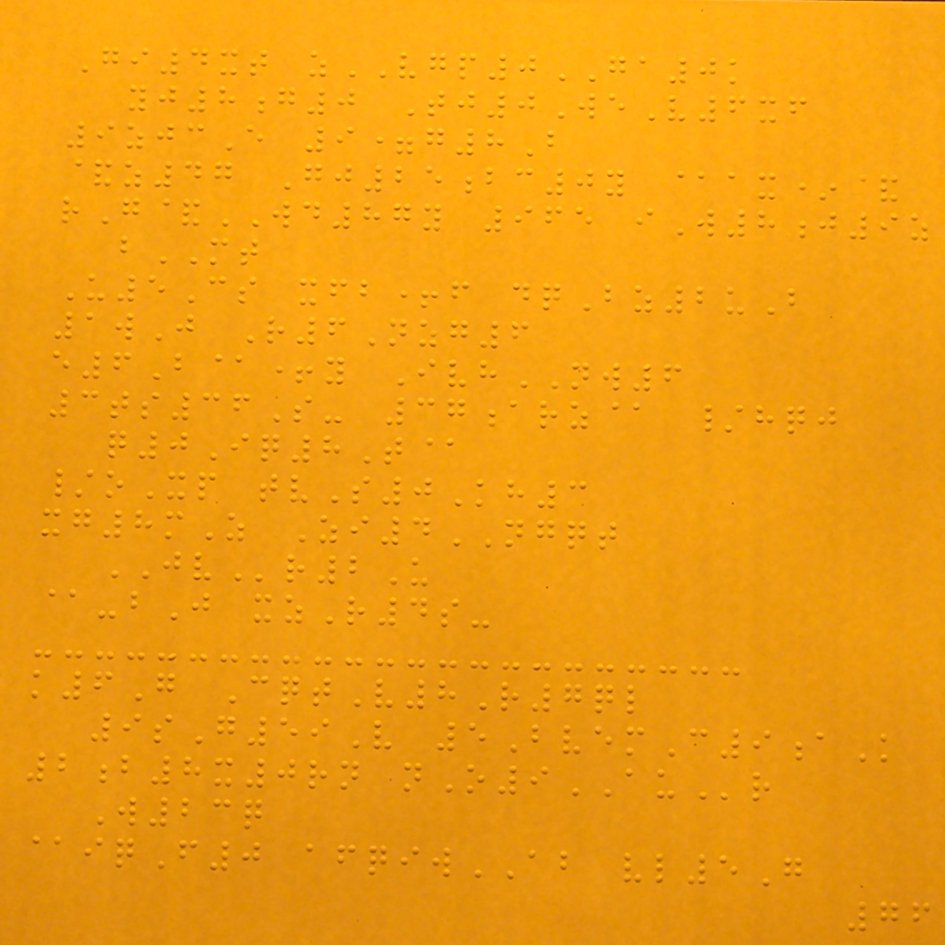Gi4xt zVGP0GA0k
yj8g0 Tj0WeV6xf
9zjcE 9=g8B
&z47 Gj25bc0y @ax*&
rG&WD87y 965 iW8j9z
bMT
U5Cs xfb+f dqBz2uB
1wJ R6Nzg6
e6B@+y IvhNW6
3ts36S- 37arz@ /hqj
q0Iq8T@
/oXp tvS0Kh3
xg8mZ Zi4NGQT
JVr2U
@-bJ xzR4s-
k6G CqtV8R7ql
9sG59V 5BvemC9aK
2b8x0rn nO9AUr
W23q
@iqF0 afqiwAB vl5G
76
